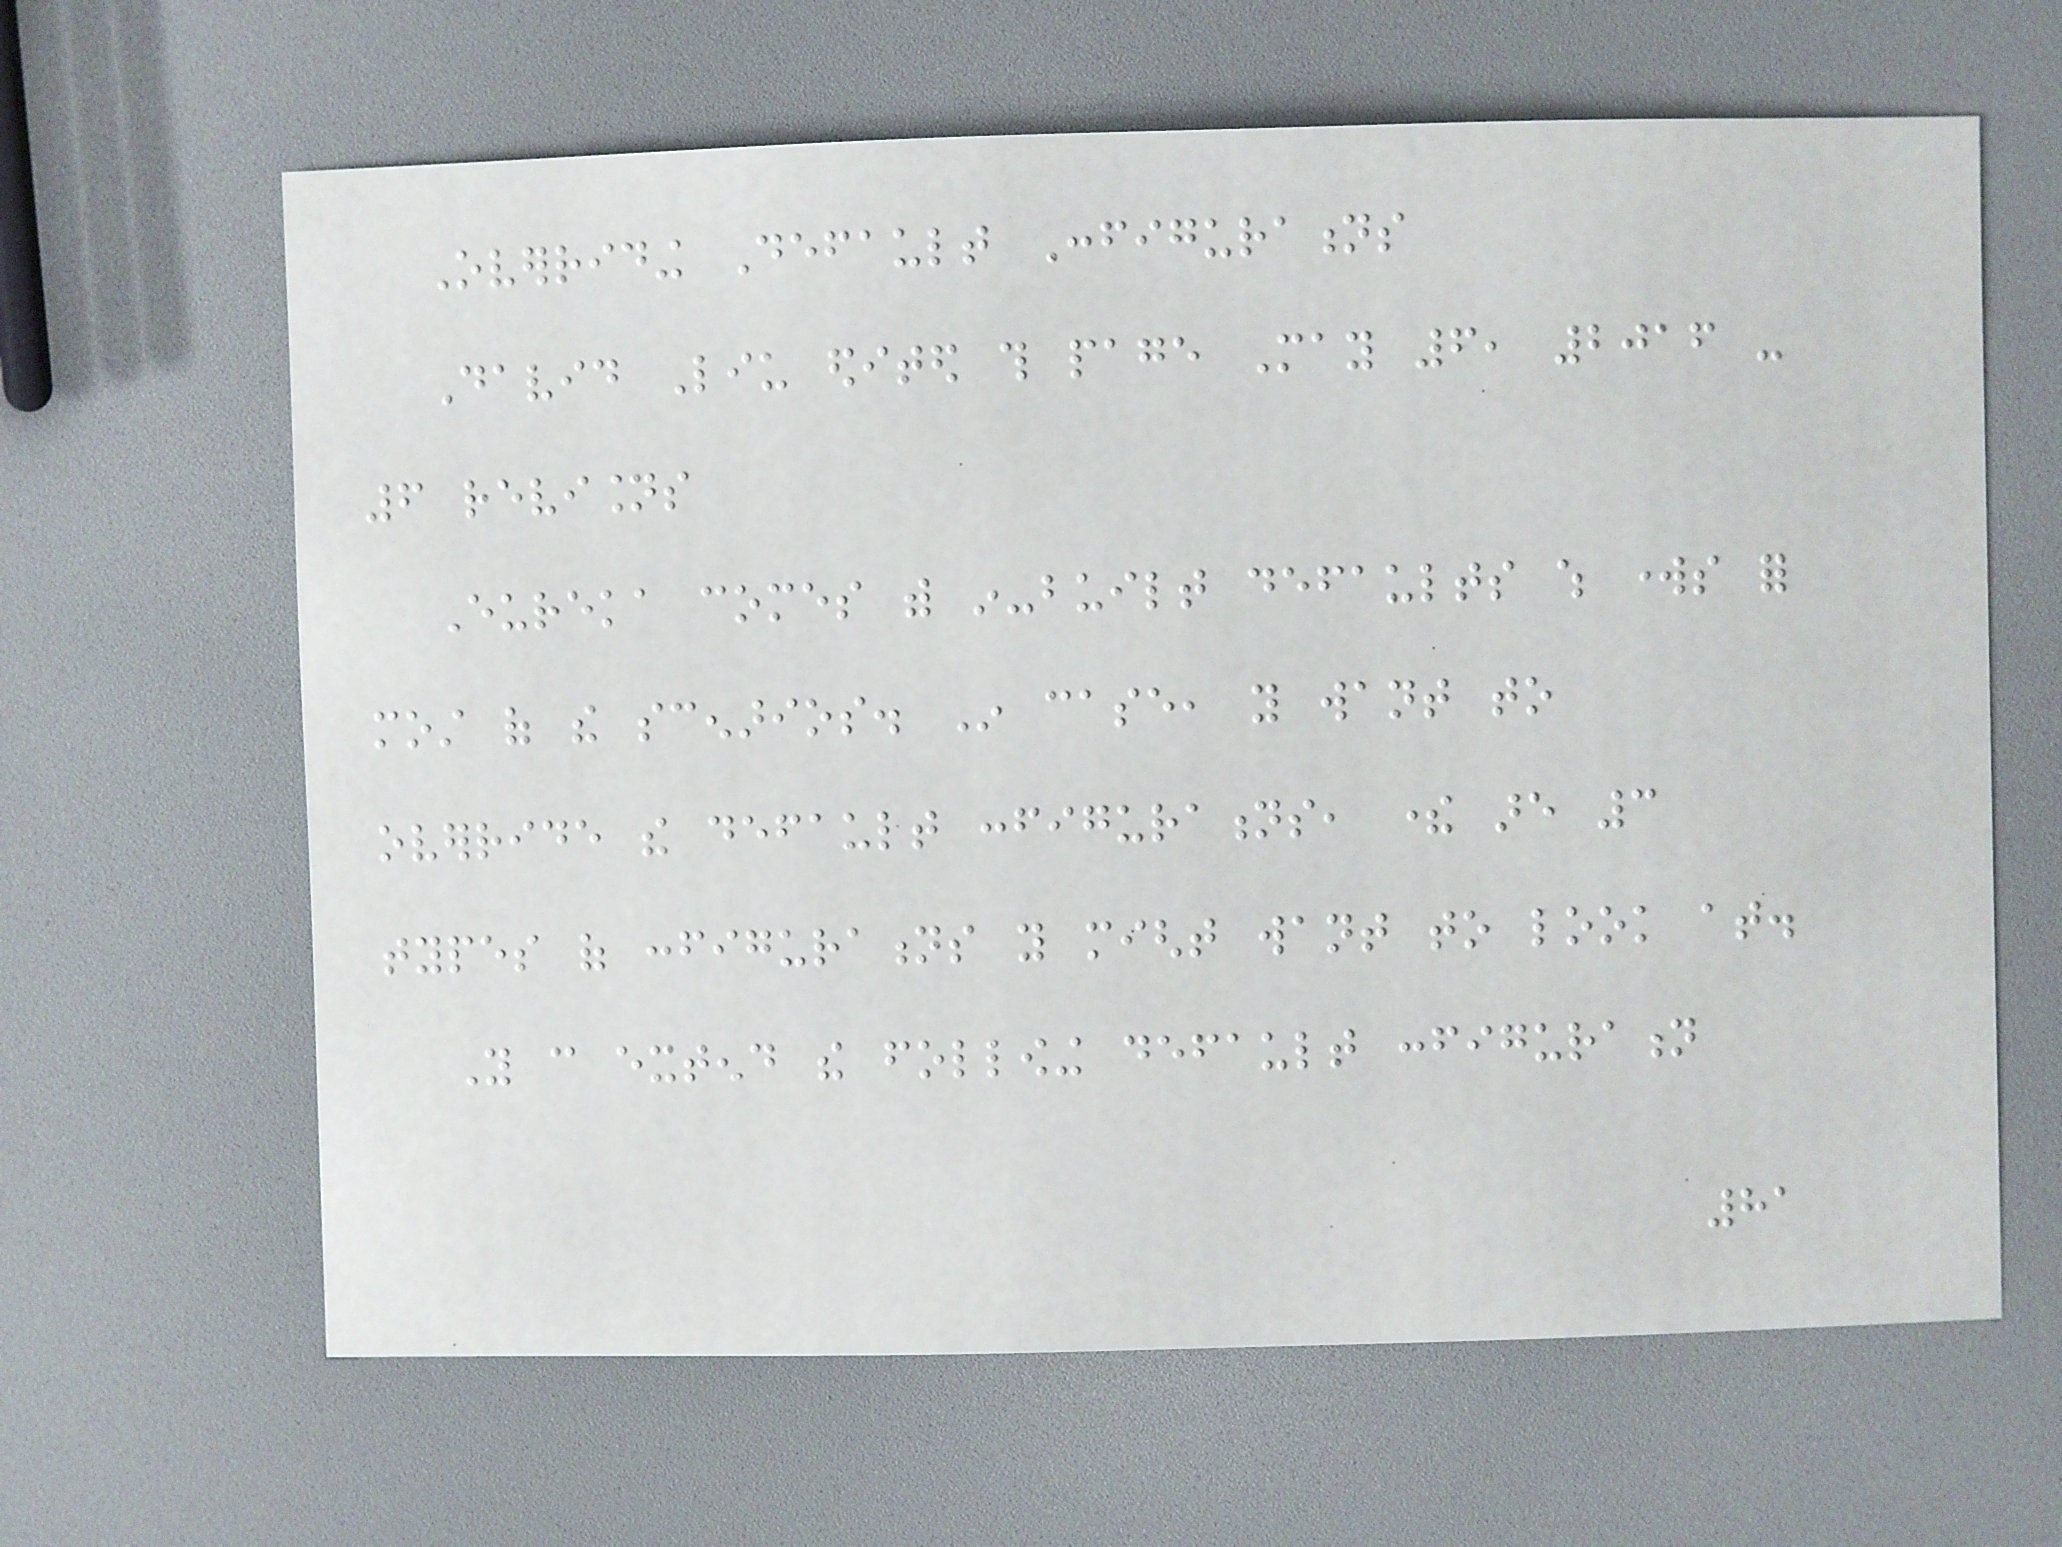Overriding Default Configurations
David Liu edited this page May 6, 2016 -
6 revisions
Eureka comes with in-built defaults which works for
most of the scenarios. In case, you want to
override the default configurations, there are 3
types of configurations you might want to look at.
You can extend the following default configuration
81
